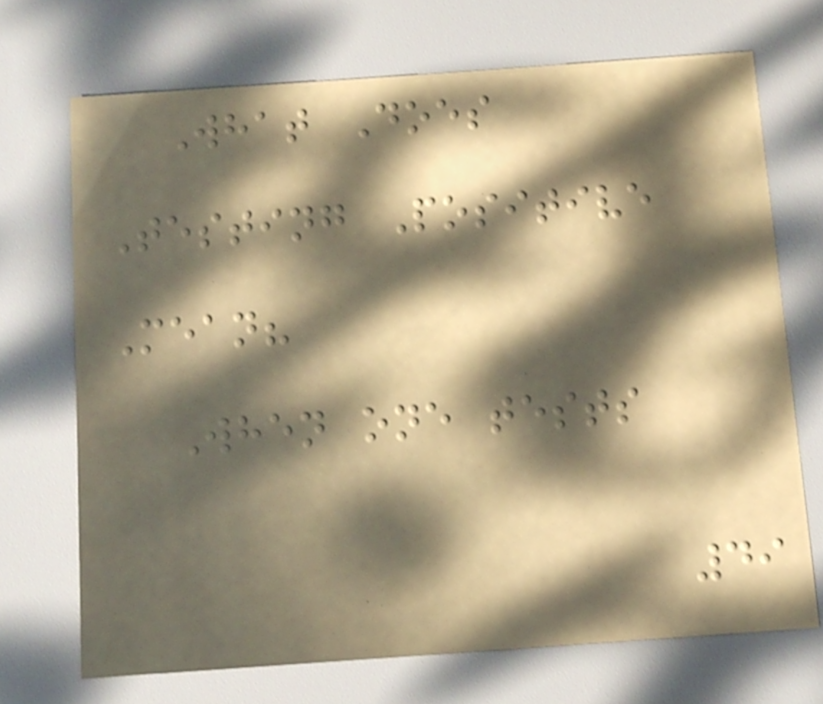What Does
Testing Positive
Mean?
When one tests
49
